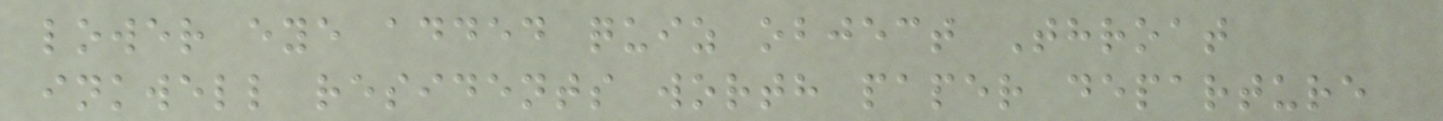lower eye added quiz object Throat
inkwell residents worth paper departure
